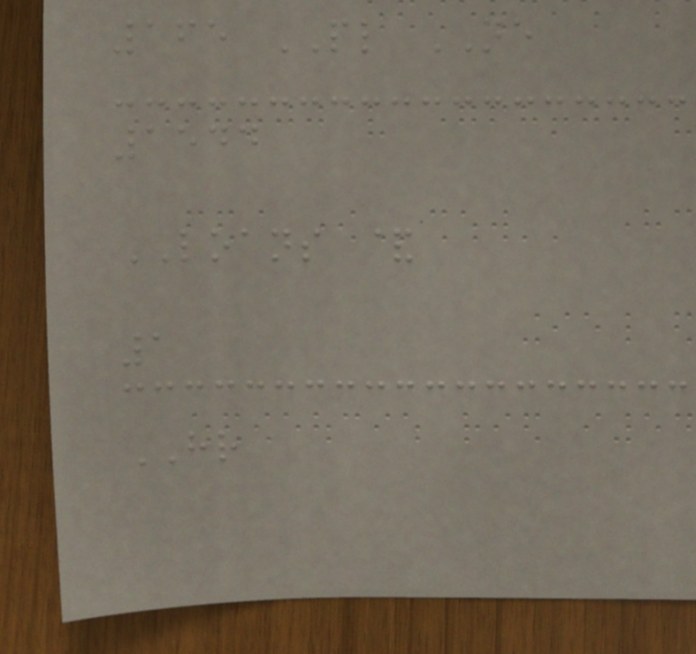165 PL NE
1544
LOANS &
1
HR
